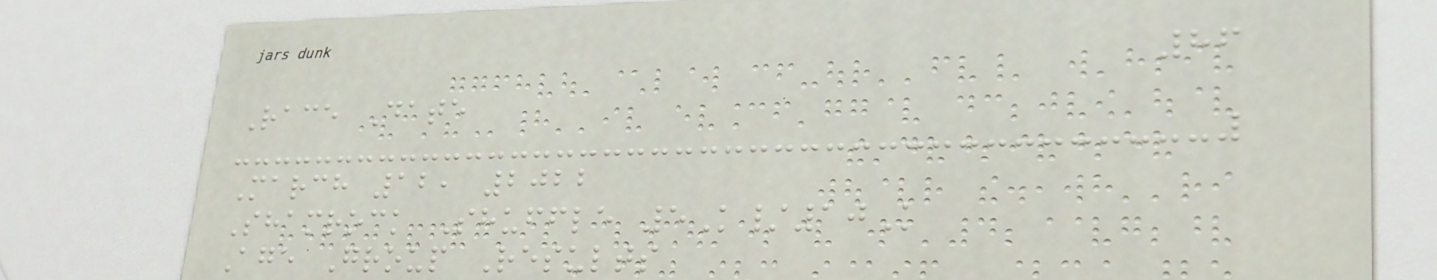86
Race Date
March 12, 2022
Shamrock Shuffle 5K/10K
Age Group Results
